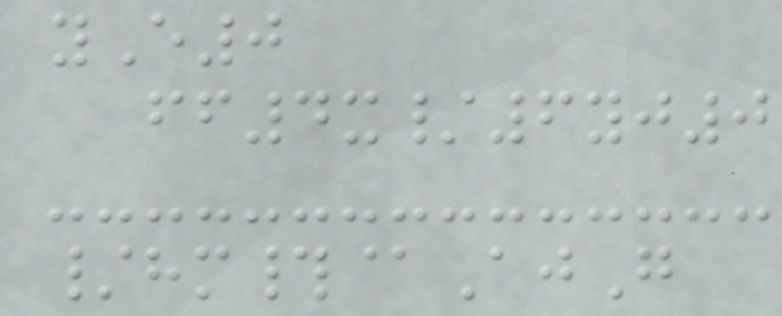yE0
ff4x/6yj0
/hm#@AjG
